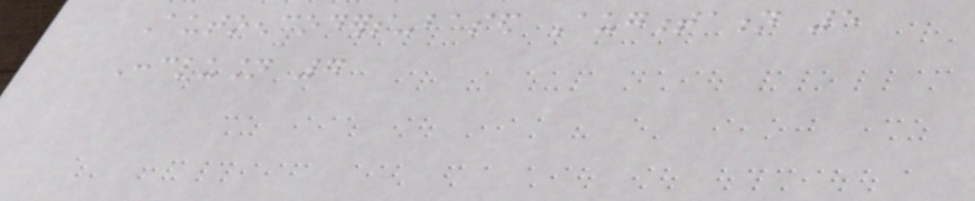Autoencoders-based Augmentation 5
Conclusion 7
